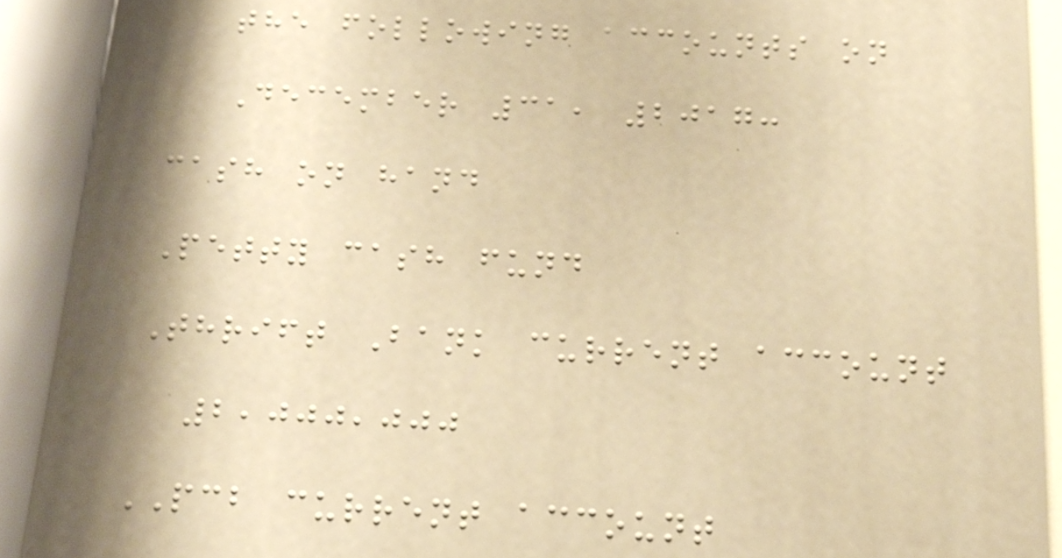the following accounts on
December 31, 2017:
cash on hand
Petty cash fund
Thrift Bank current account
2,000,000
PCB current account
